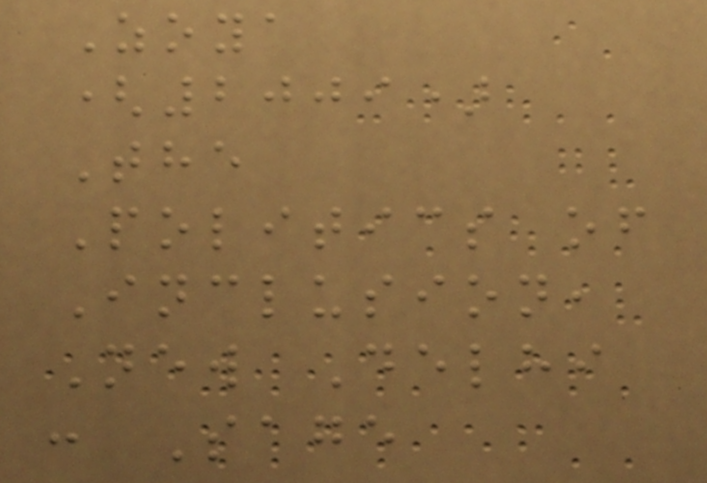Zoya
(2009)
The
Politics of
Inclusion,
New Delhi
: Sage
